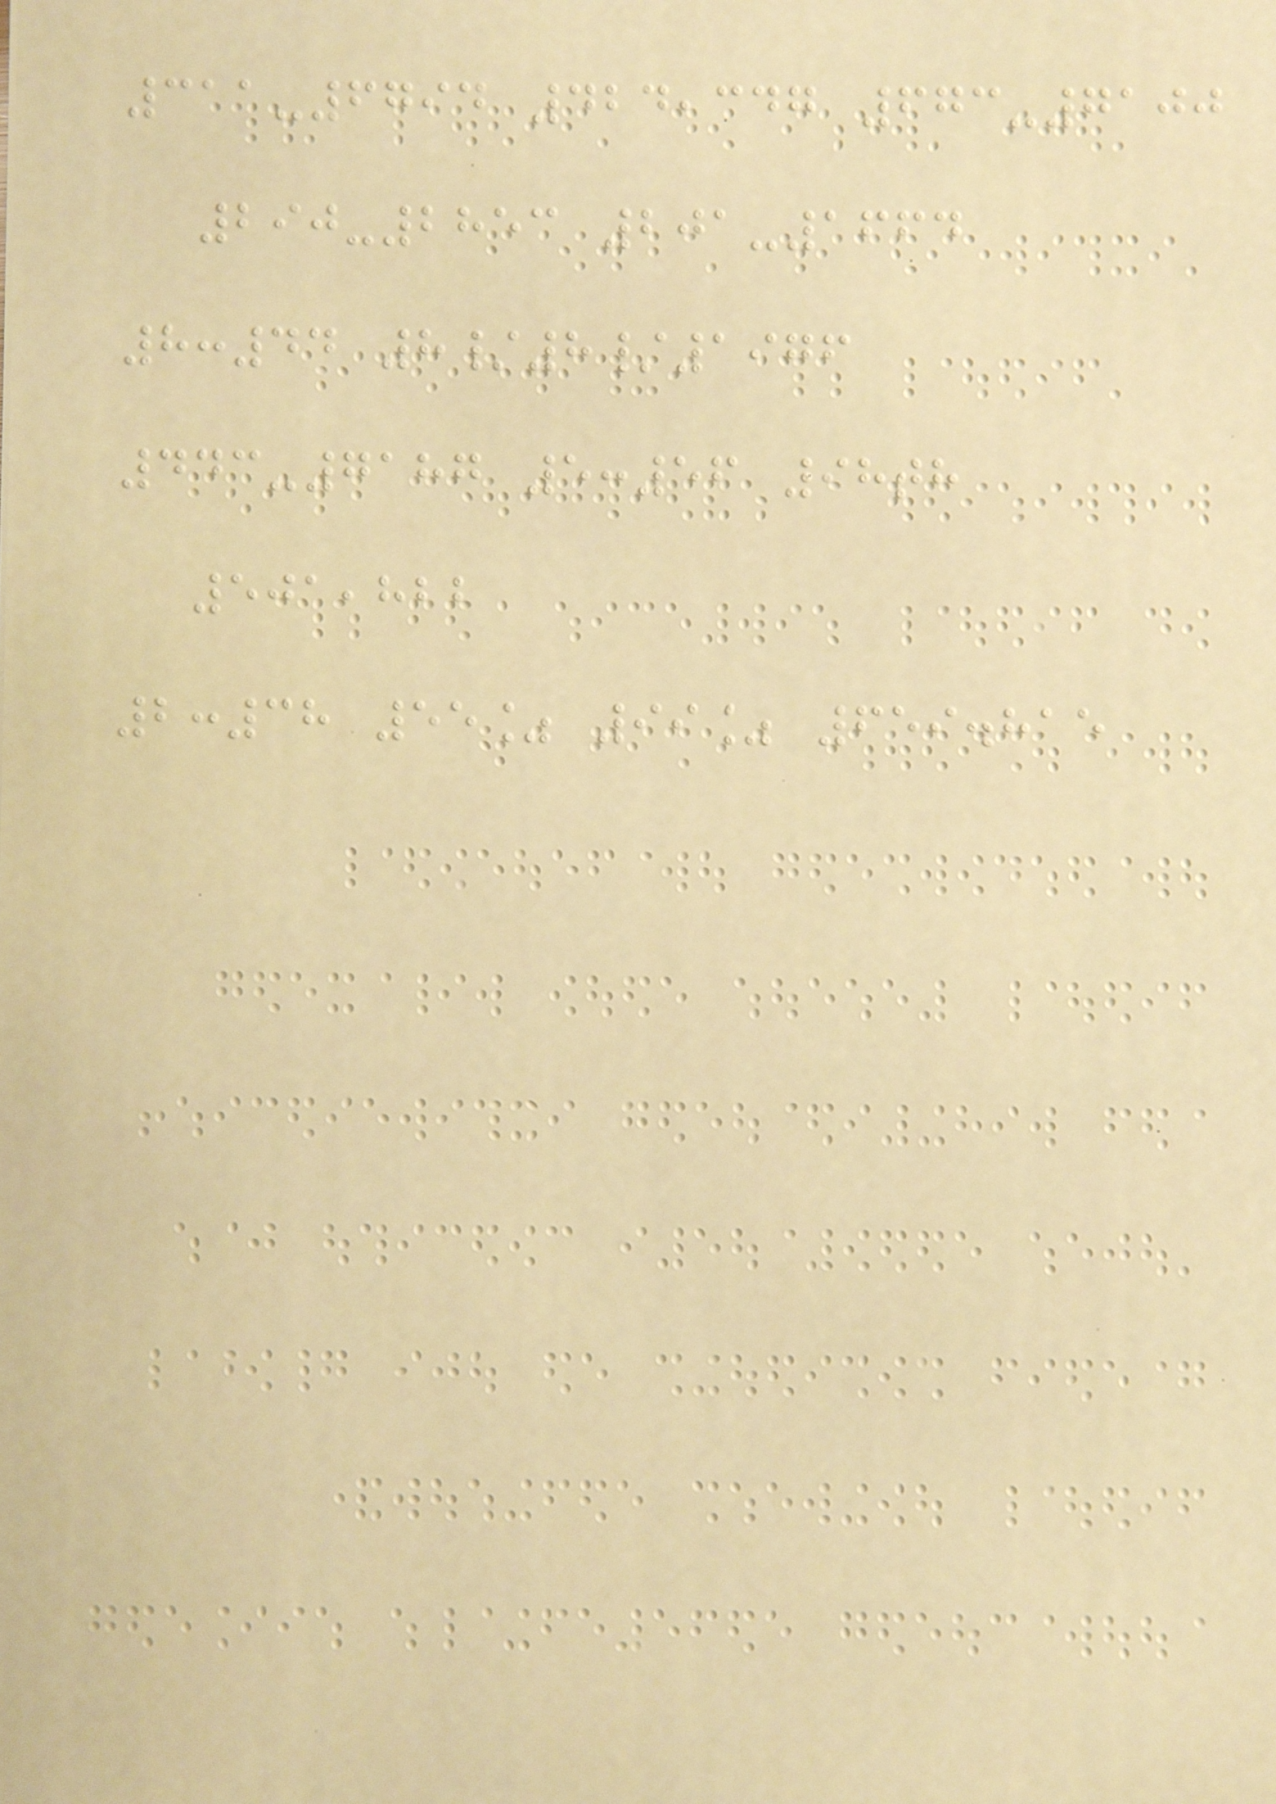311-6794 424,347 673-7100
290-2853 201-1664
8:44 8/8/1976
443-7187 5:56 98th
501,822
2:38 55% 99% 659.815
